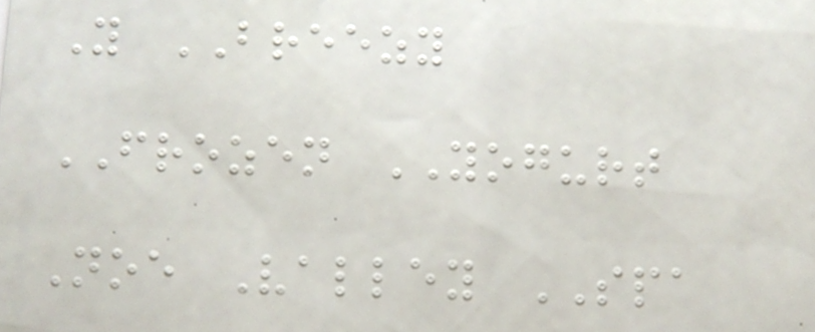Y BREEZY
FROZEN YOGURT
Noe Valley SPA
